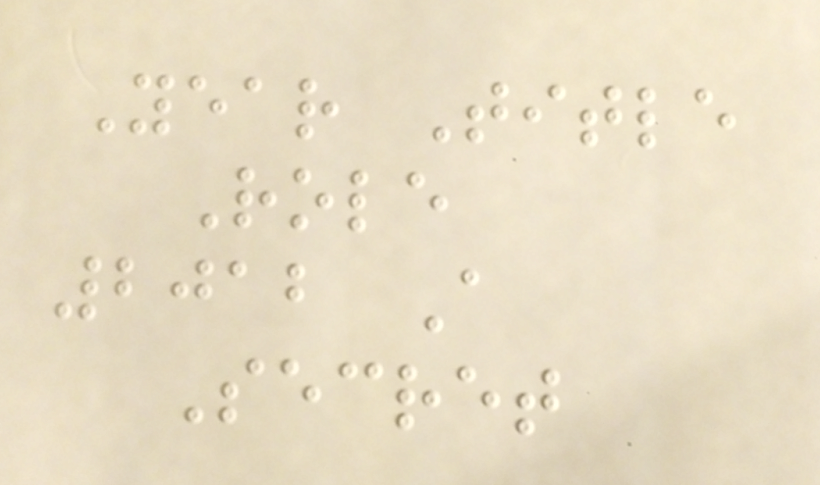Year Title
Role
2012 A
Secret
